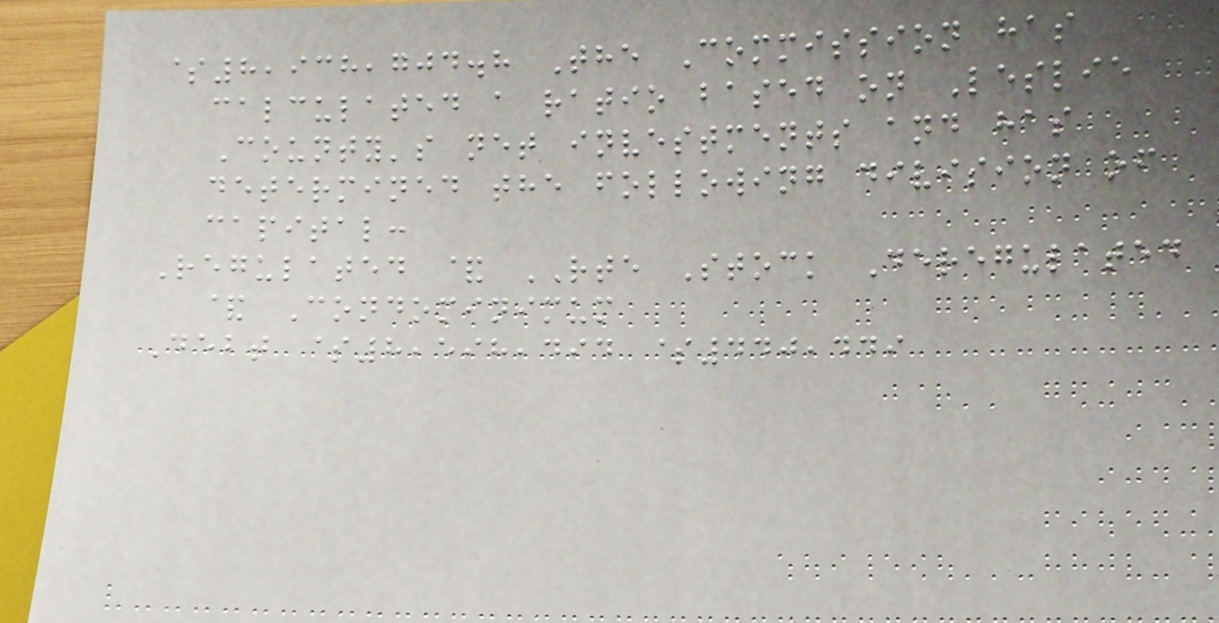$8,938,704.8 The Commission has
calculated a ratio based on Leslie
County's net investments and has
determined the following division of
capital:
Regulated & RTE Stock Deregulated
& Condominimum
Debt $8,598,494 $440,449
